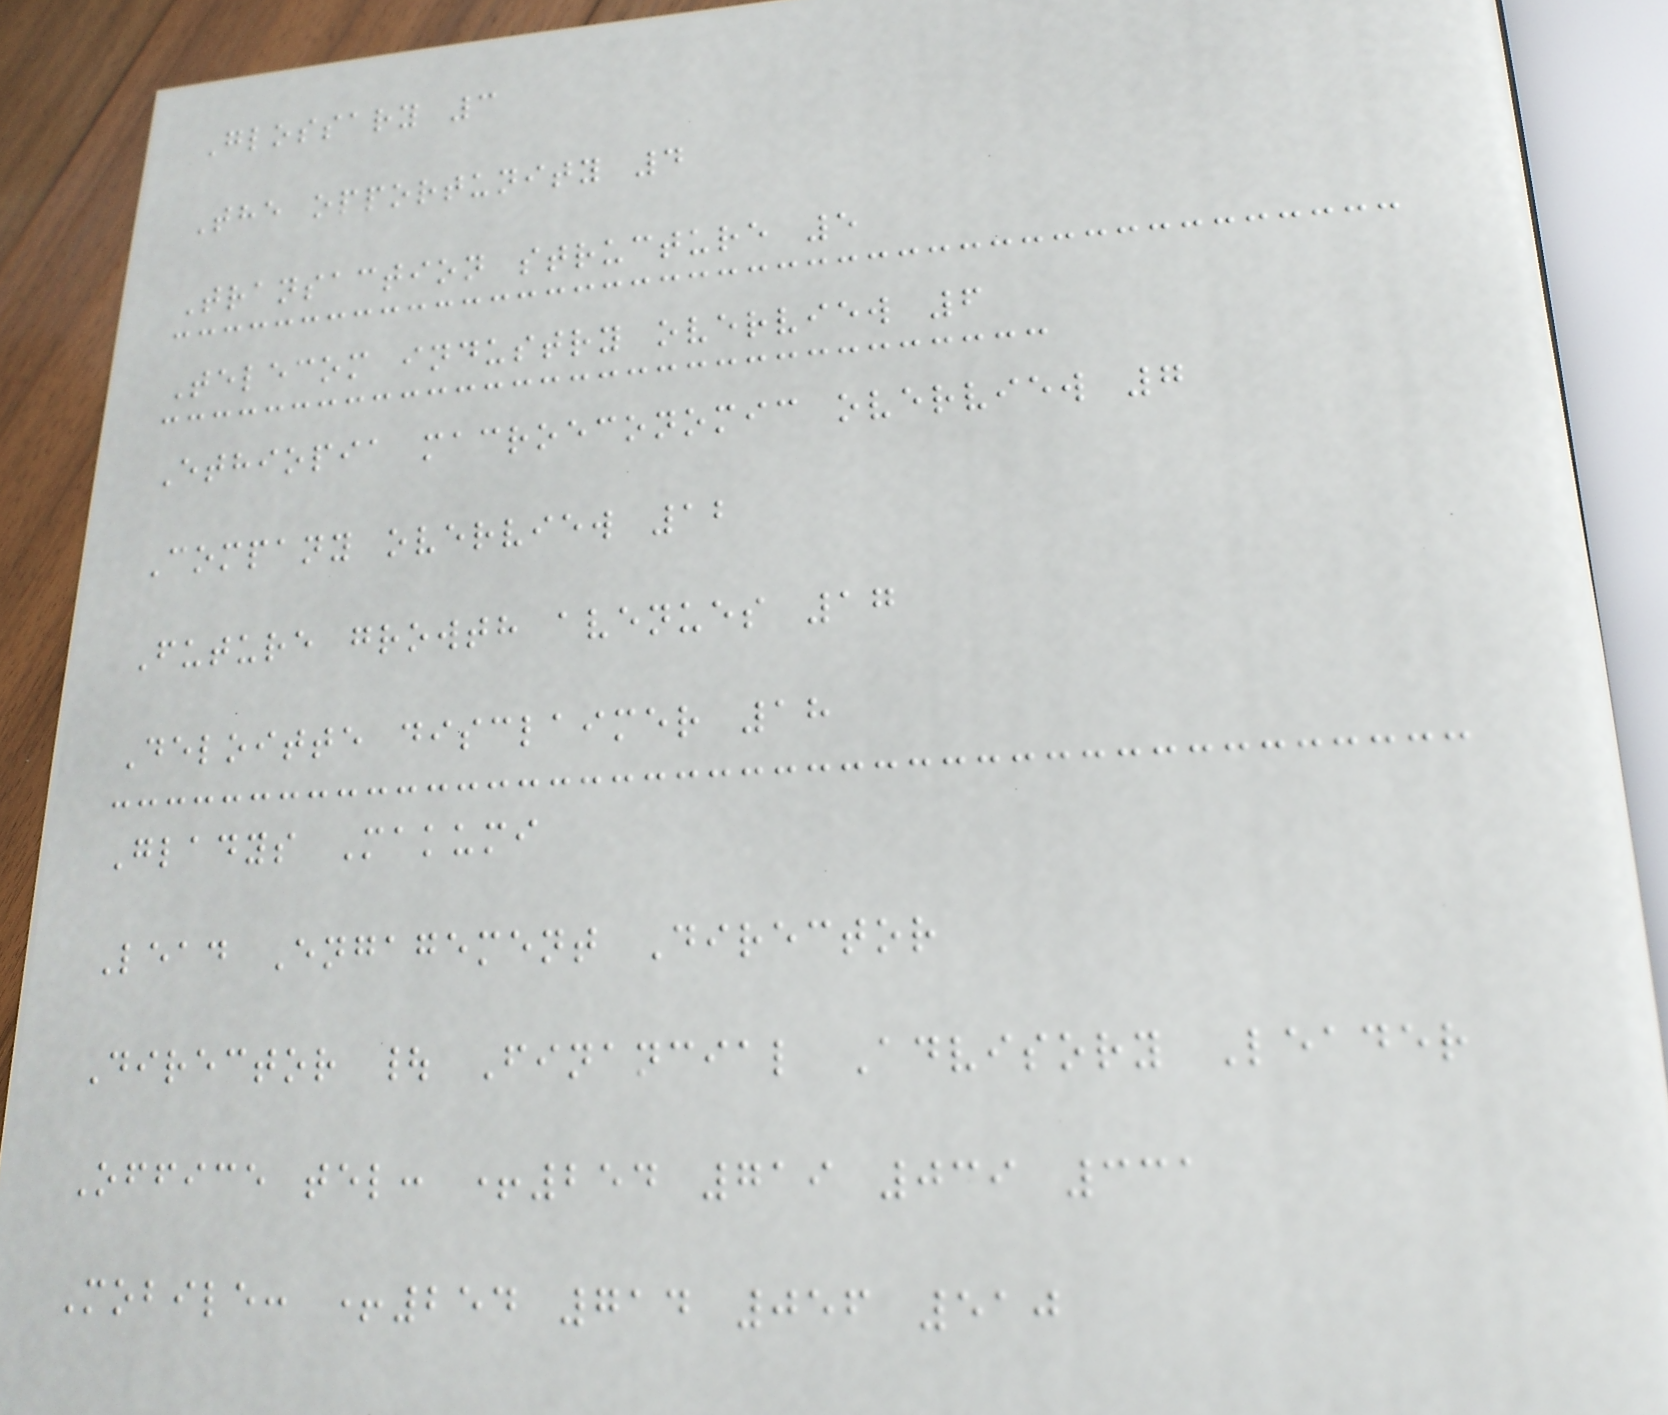Glossary 3
The opportunity 4
Transaction structure 5
Telecom industry overview 6
Ethiopia macroeconomic overview 7
Company overview 12
Future growth avenues 17
Deloitte disclaimer 18
Gladys Makumi
Lead Engagement Director
Director | Financial Advisory Leader
Office tel: +254 719 039 331
Mobile: +254 714 056 510
